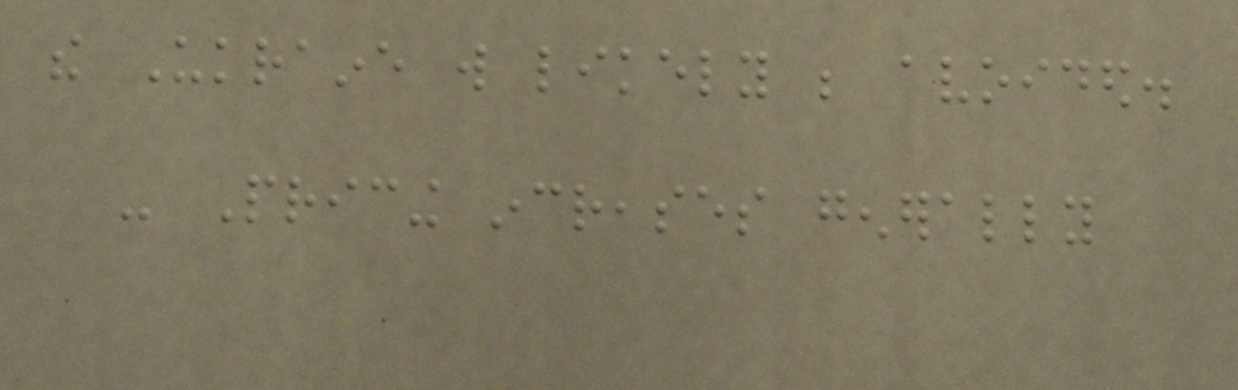the Ukraine will likely be avoided.
- Pricing increases generally
